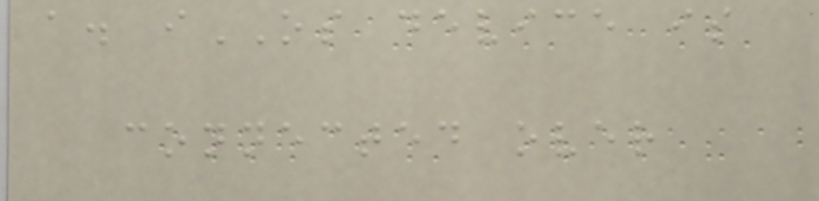a. iOS device is
connected over
